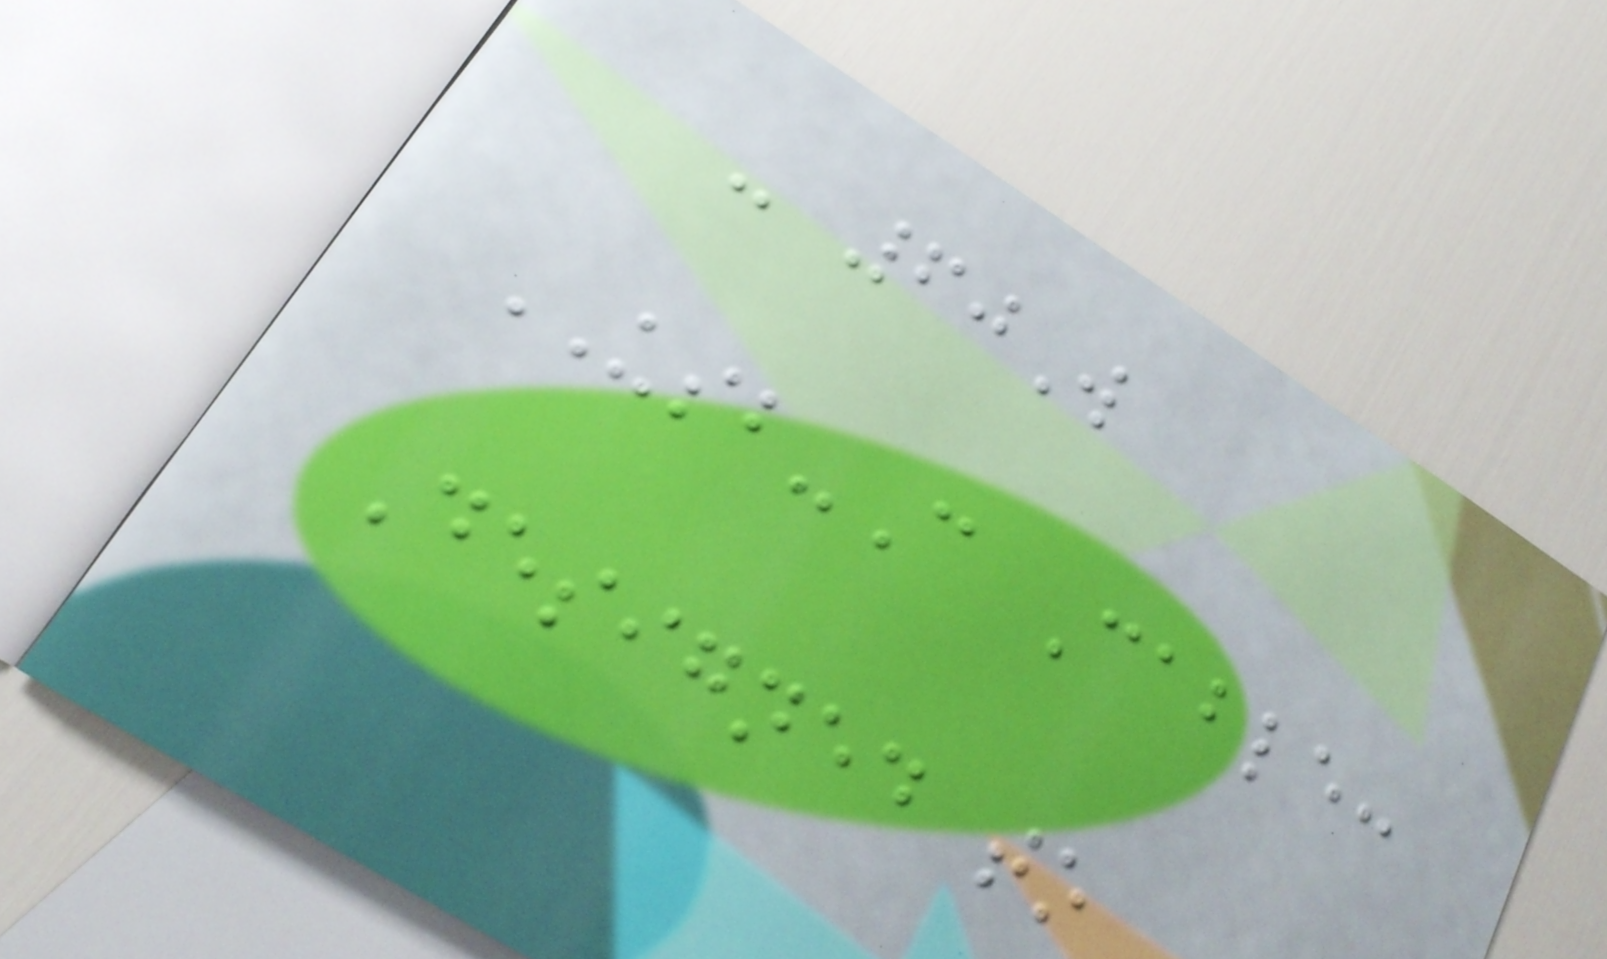- 60W
USB-C Cable:
Designed to
